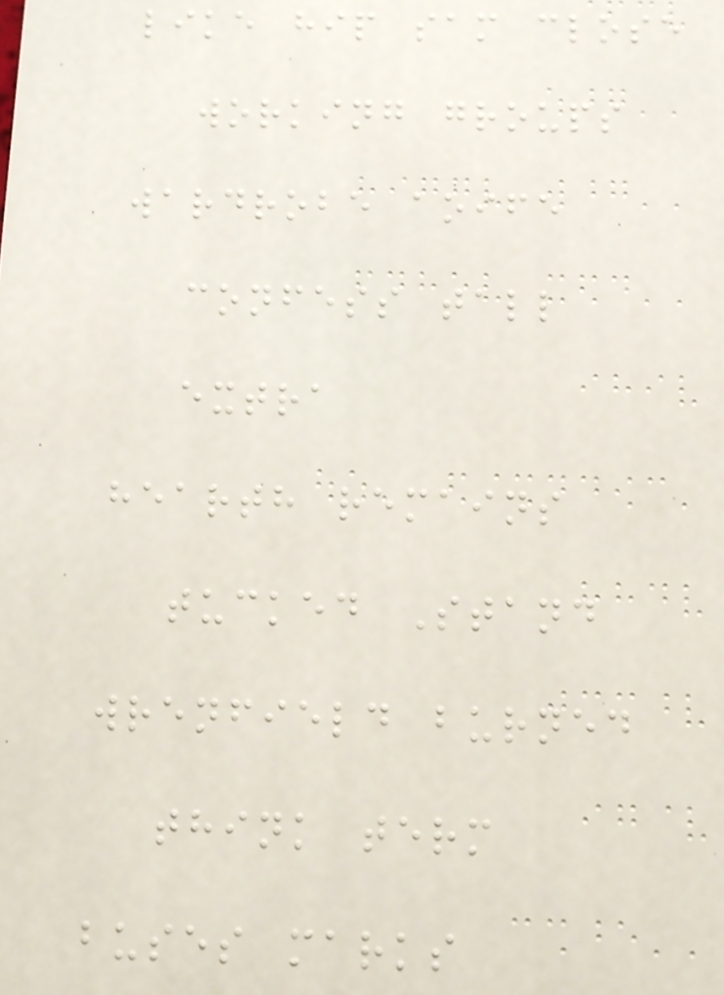like hip sam close
working groups
wardrobe aoife
confess tall
extra
hearth remains
tucked Stand
wrenfield burned
think term
buses marks
